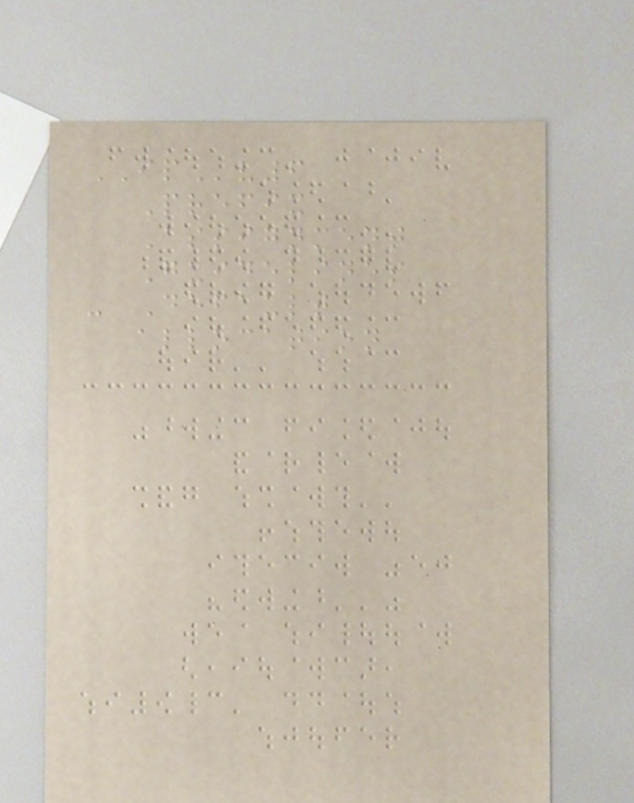IPv6
Prefix
Assignment
Guidelines
- Default
allocation
